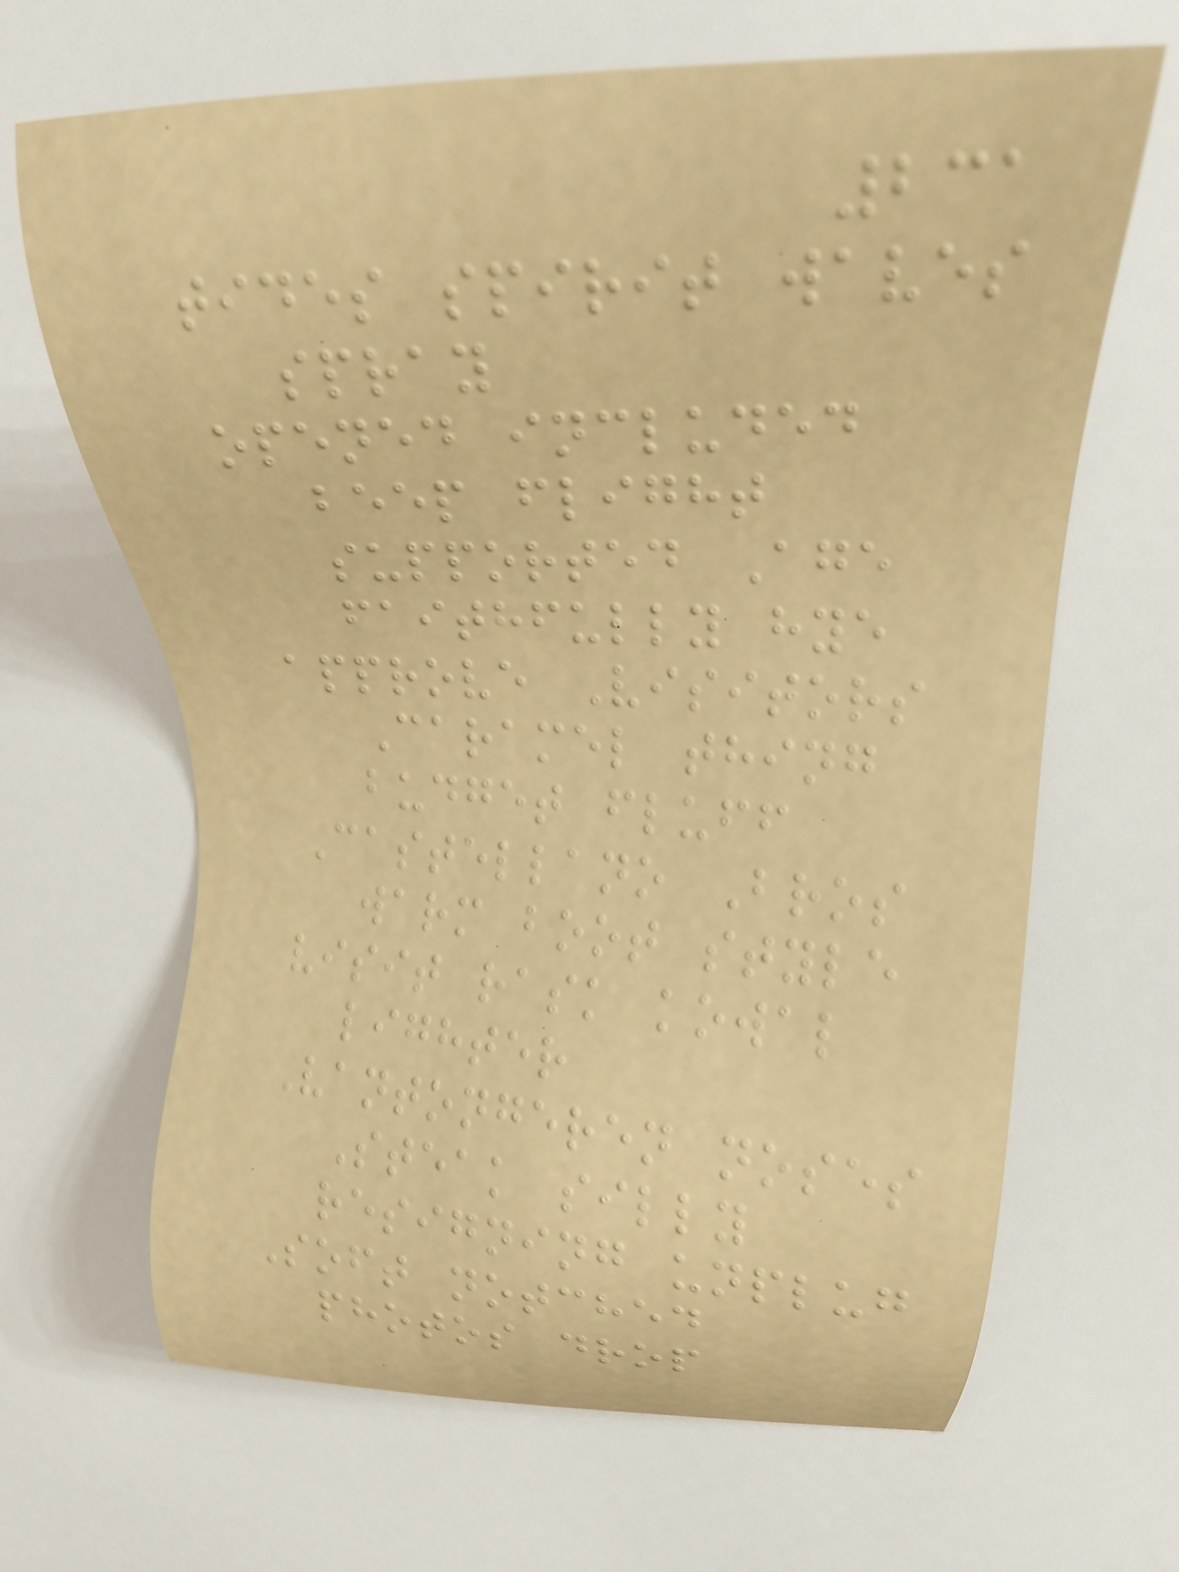231
tides spirit waves
spray
opened included
beep flight
supported Age
faithfully hye
approve Visitors
Caramel thing
budget fluff
Castellano Bros
warm boot style
visit rask kowal
lighter
Vantongeren noses
Steak silly
resigning unplug
Soft notched
photos drop
